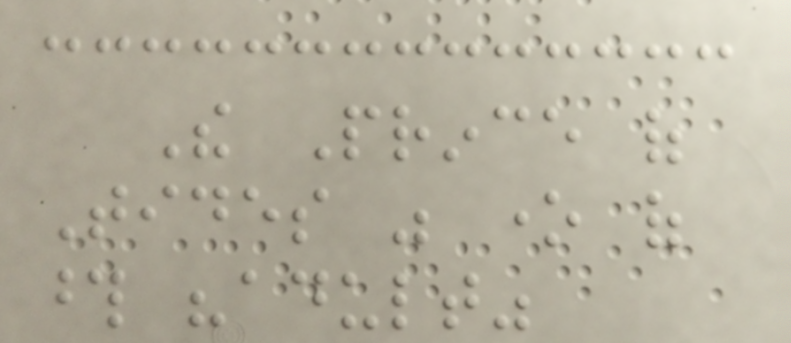The Prince of
Tides was one of
those "adult"
